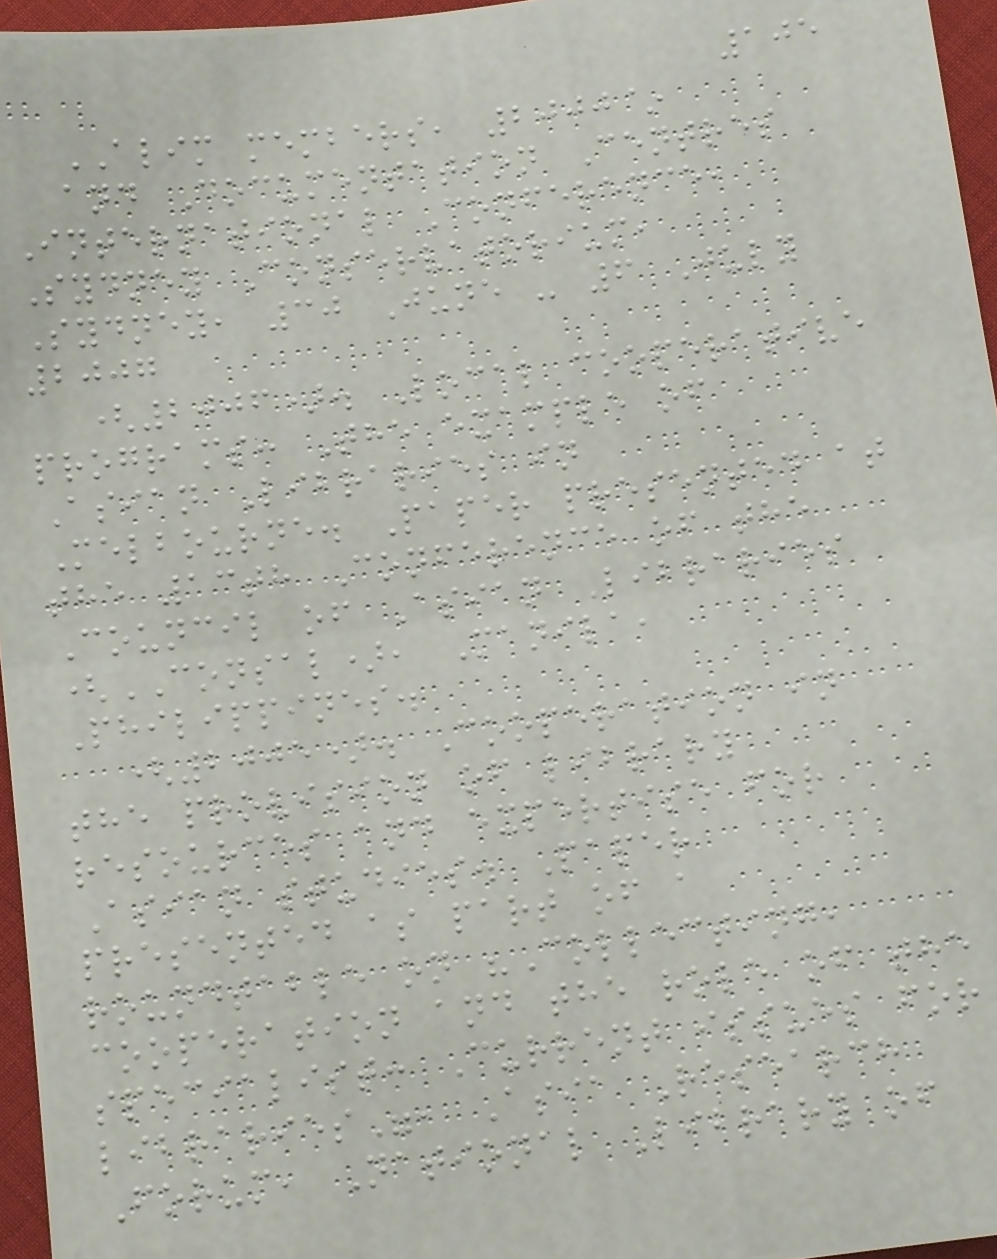105
ALIM members, 2000~
and Documentation Centres
International Conference,
Sydney Conservatorium,
Sydney, 30 June - 6 July
2007
(2006). Local cooperative
programs: The example of
Asian Libraries in
Melbourne. Paper presented at
the 13th Conference of the
Council of Asian Libraries
(CONSAL), Manila,
Philippines.
(2005). Cooperation in
the provision of library
resources and expertise for
Asian studies. Paper
presented as part of a
roundtable on "Collecting,
cooperation and the role of the
specialist: Current issues for
libraries", Asia Research
Forum, National Library of
